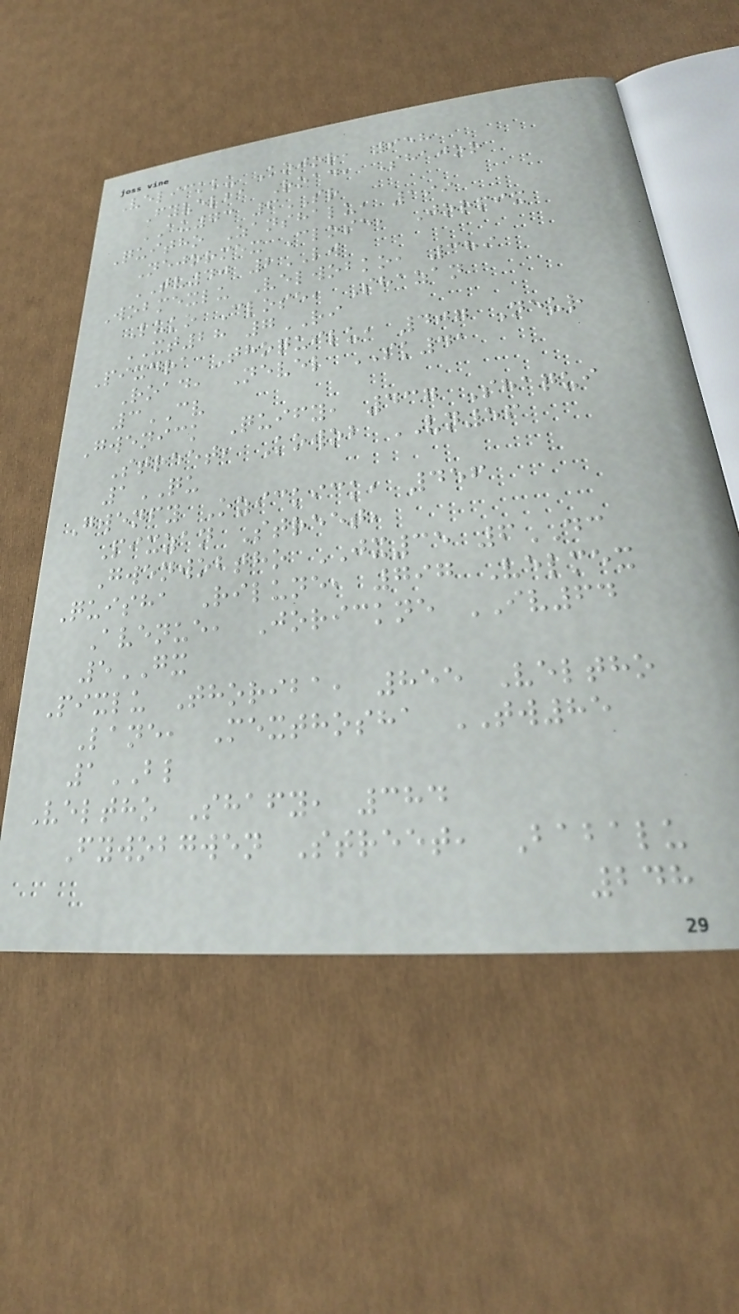Velicklu Kojor, 958
Fyvelba Road, Shajor
AU73 6SR
Quitho Zanshalu, 199
Nejormex Close, Jorpix
TV40 2LW
Wobmexlu Velwobko, 389
Luko Close, Shazan
XT28 7RI
Pixdra Thoquilu, 407 Neur
Road, Nevel SK41
3CV
Gwenick Quify, 437 Shaqui
Street, Kowob VN56
1QU
Gwenfy Ozickick, 456
Pixzan Street,
Gwenwobtho JX35 6DC
Quisha Rilune, 797 Velmex
Avenue, Jorickne IV64
5GX
Pixlu Thoriba, 855 Veltho
Lane, Mexthosha TW85
1BL
Veltho Shafy, 384
Fywobgwen Street, Babalu
248
